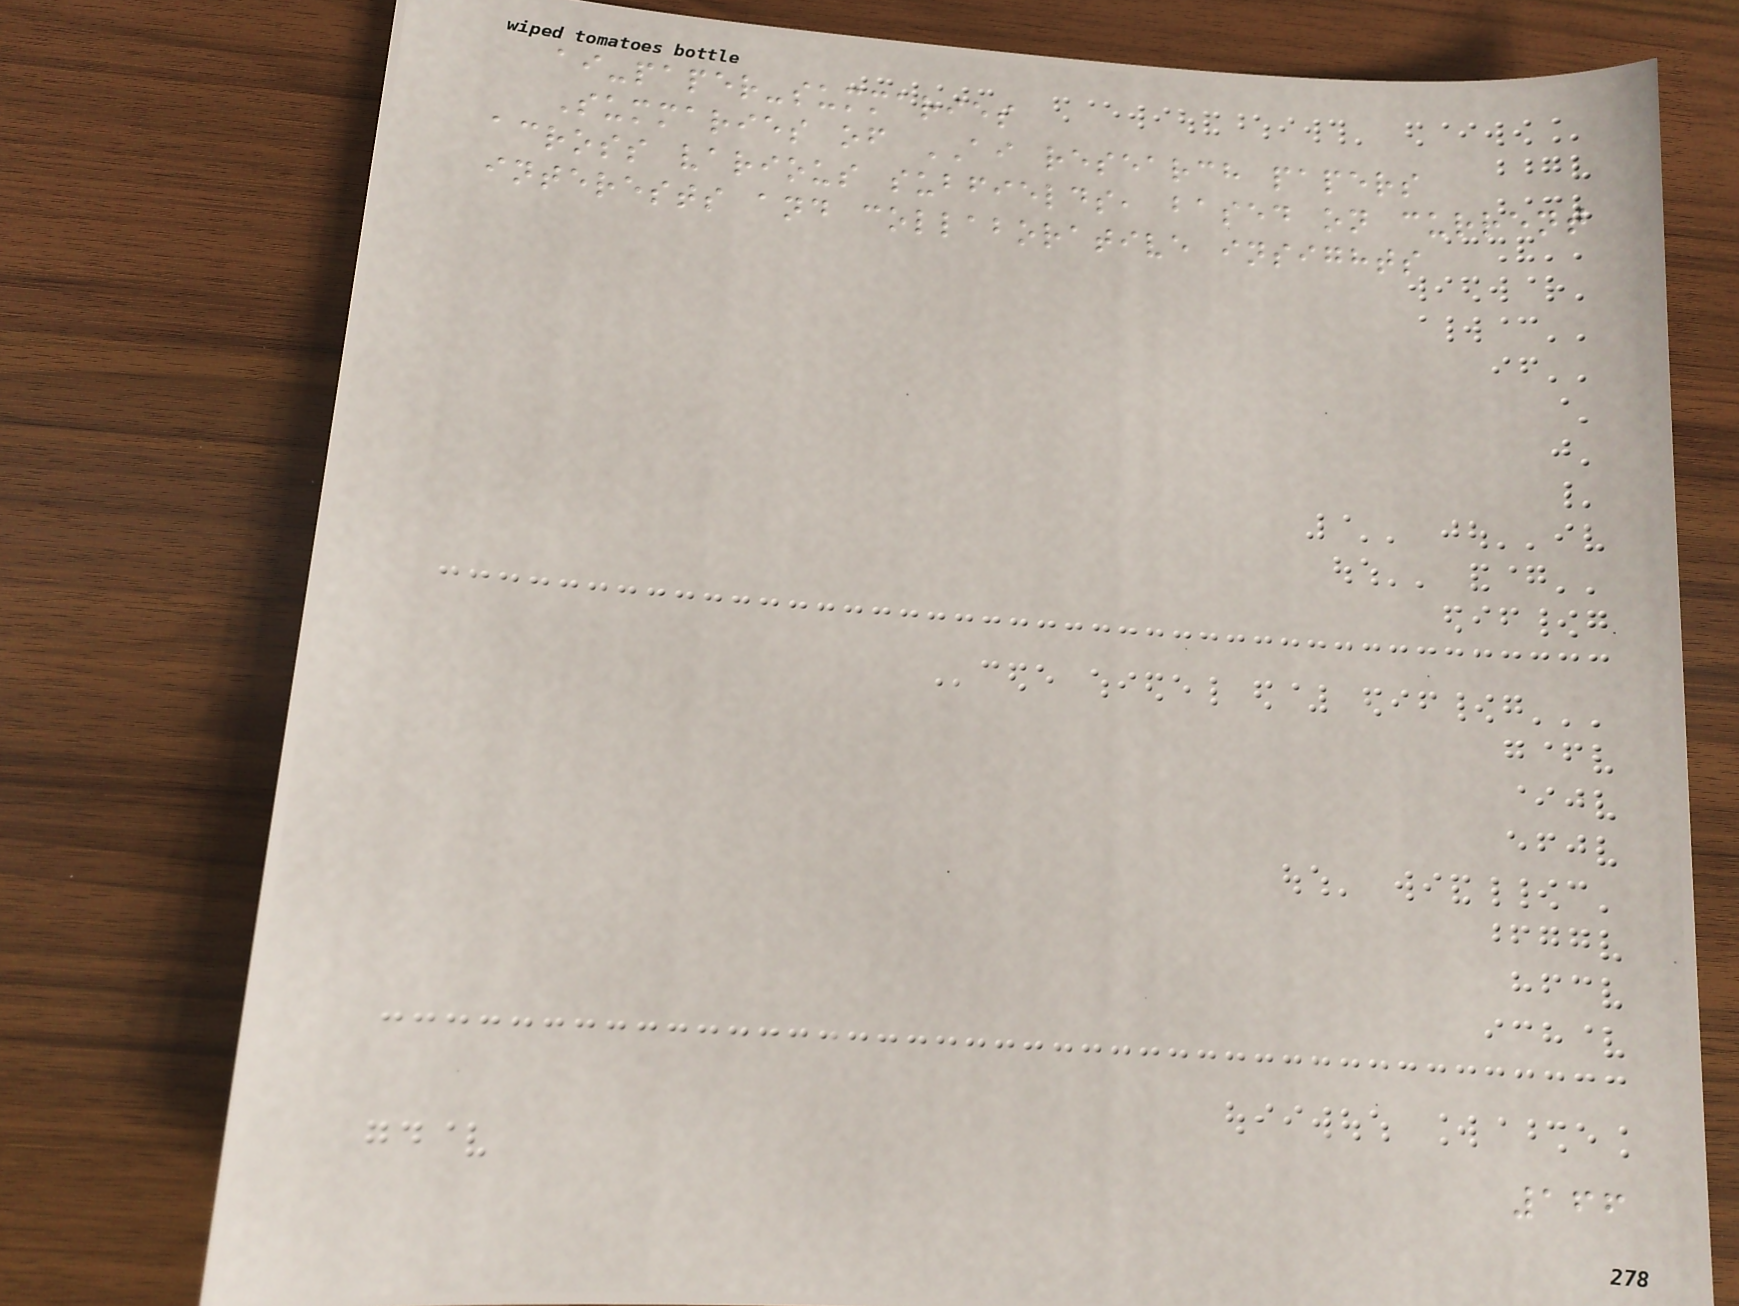ai-paper-summaries
Summaries of AI research papers
across various subfields, based on current
interests and collaborative insights
166
